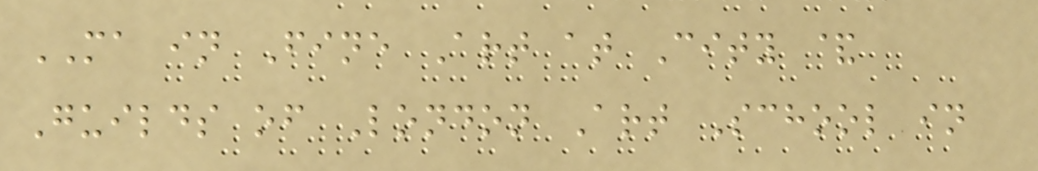MA in Fine Art at City &
Guilds of London Art School in
